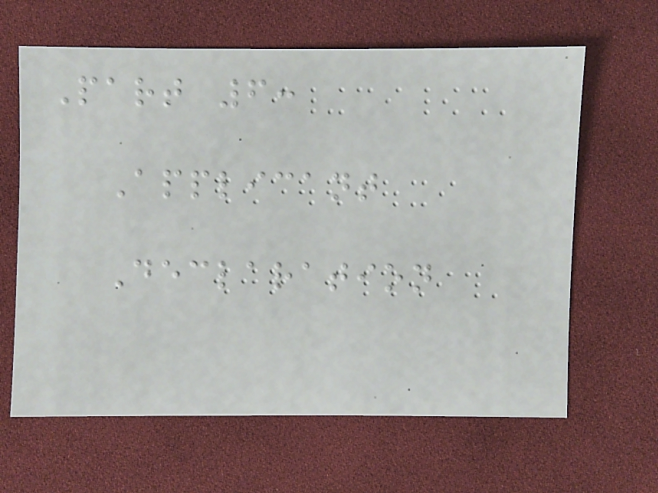Part 6:
Applicant
Declaration
